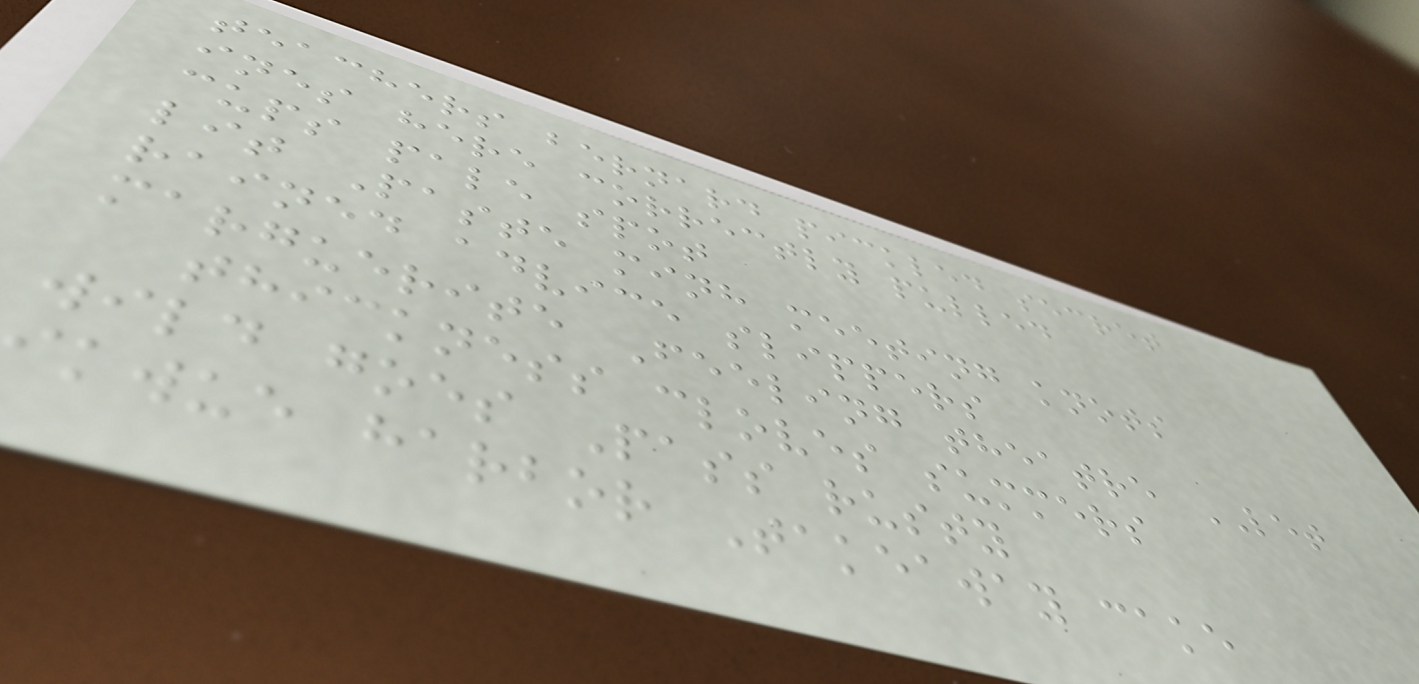teachers bernard pickled secret
ines here correctly pulled
cups pale spot
lit Paste minh meeting knots
rained advice slippers
marguerite Feeling theatre LET
thickness cloves summers
wild goes Pass rusty
ikwue harbor Takeaway cake
